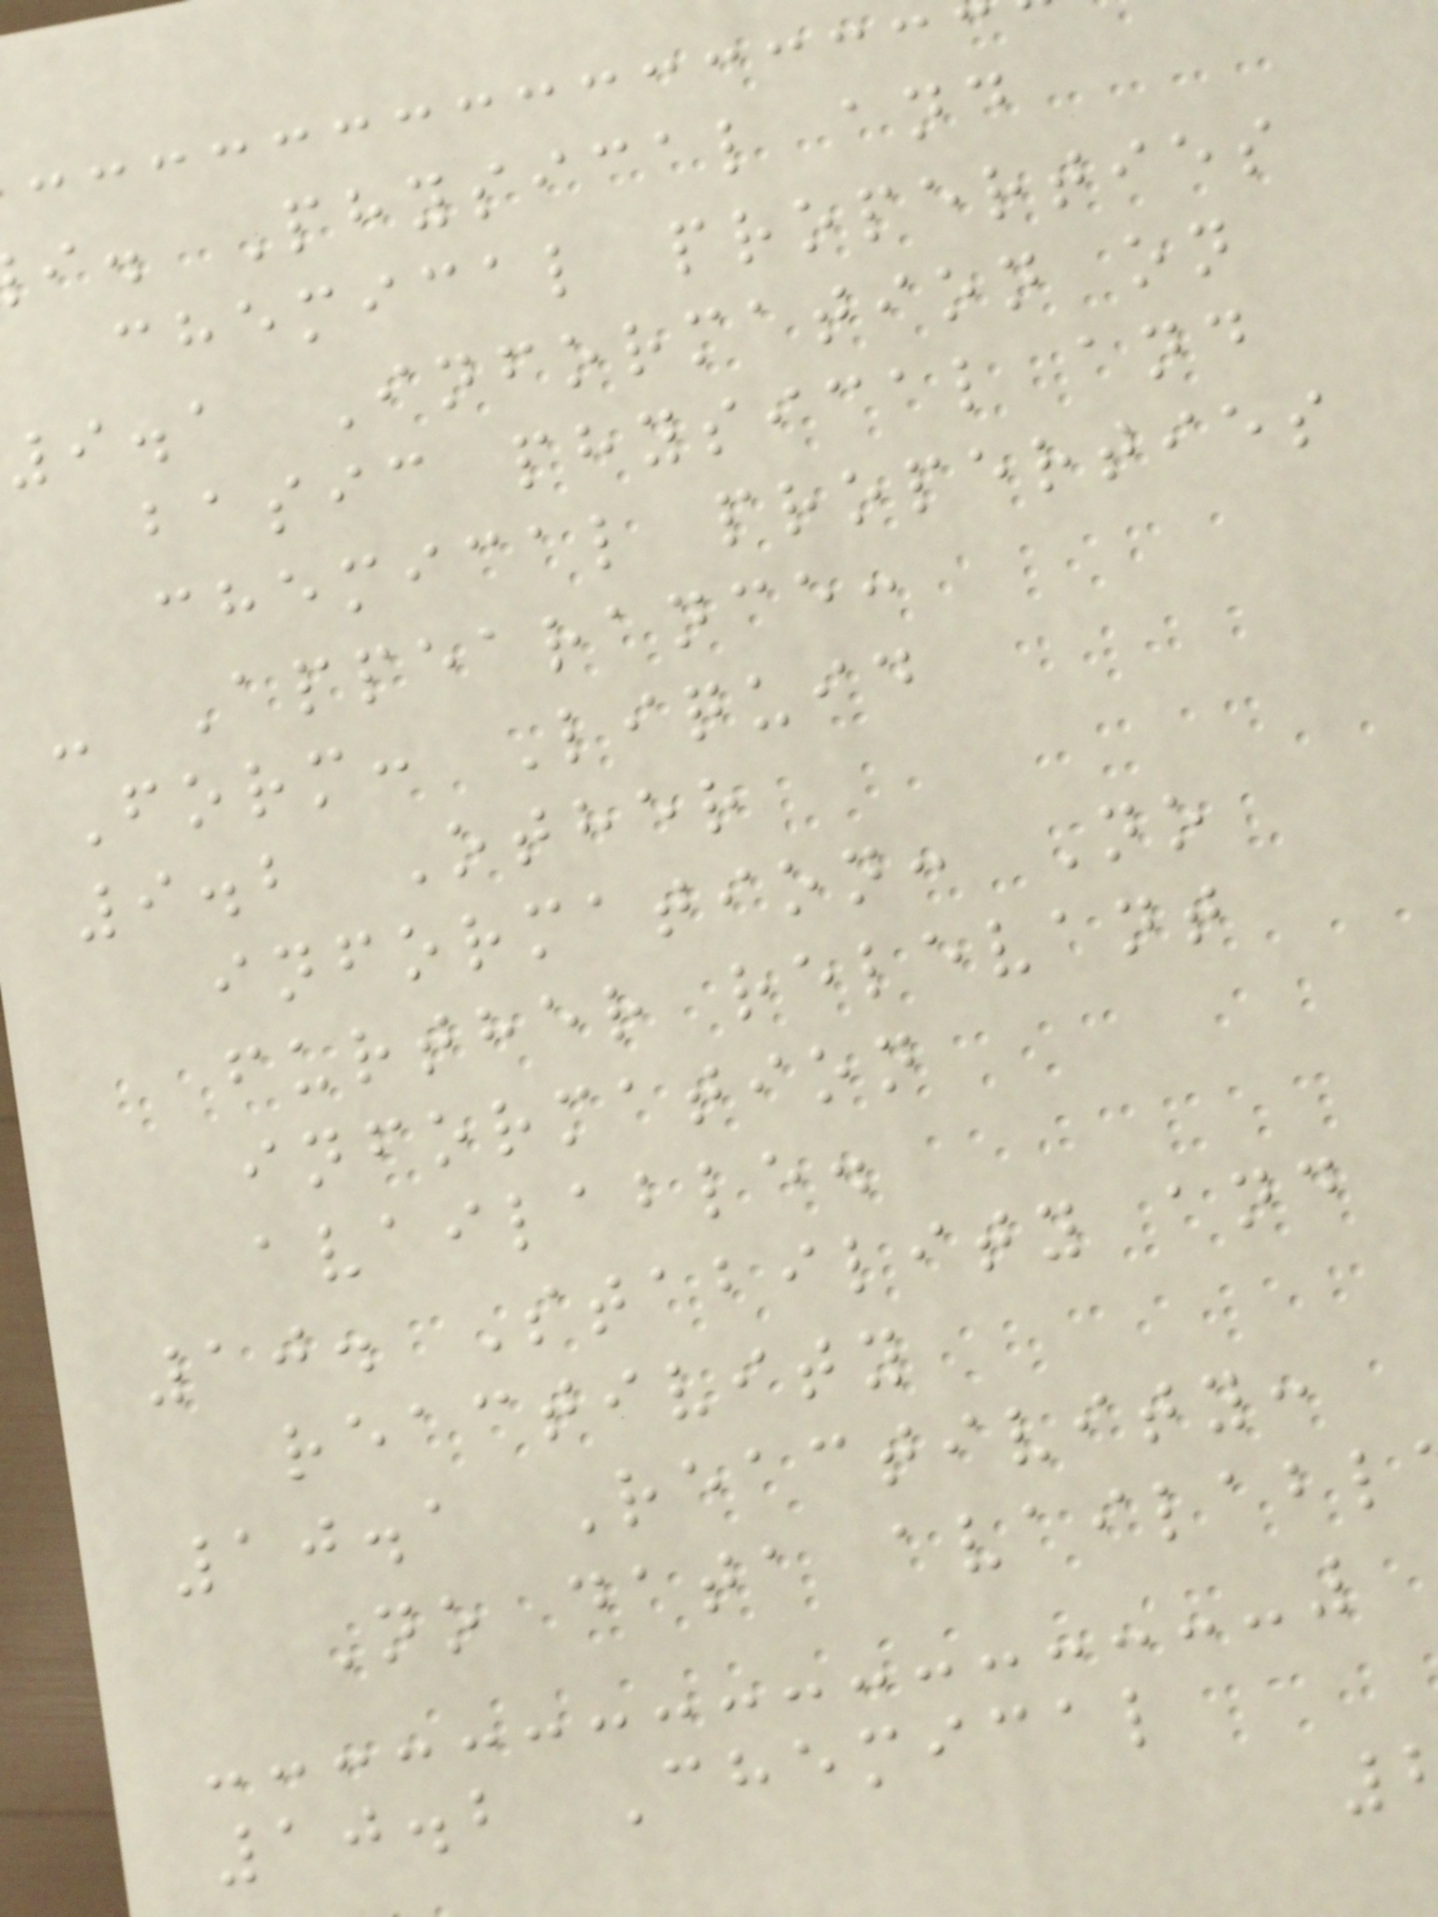i. Physical and
chemical properties
9.1 Information on
basic physical and
chemical properties
- Appearance:
Form: Liquid
9.2 Other
information: No
further relevant
information
available.
10. Stability and
reactivity
10.1 Reactivity:
No data availabl
10.2 Chemical
